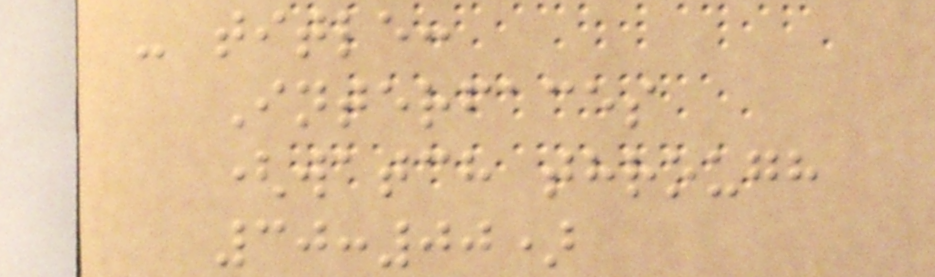- title:
Interfaces
(watch through
30:00)
